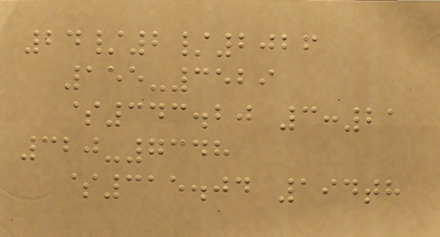24/2/2026
155-3529
$343.20 3:21
320-7348
$315.04 194th
